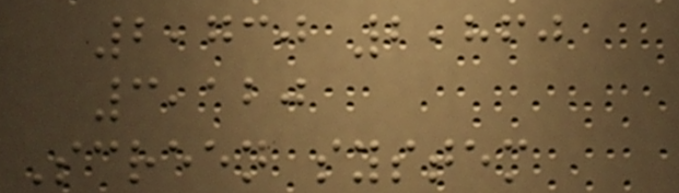2,730 2,860
3,120
Screen system
